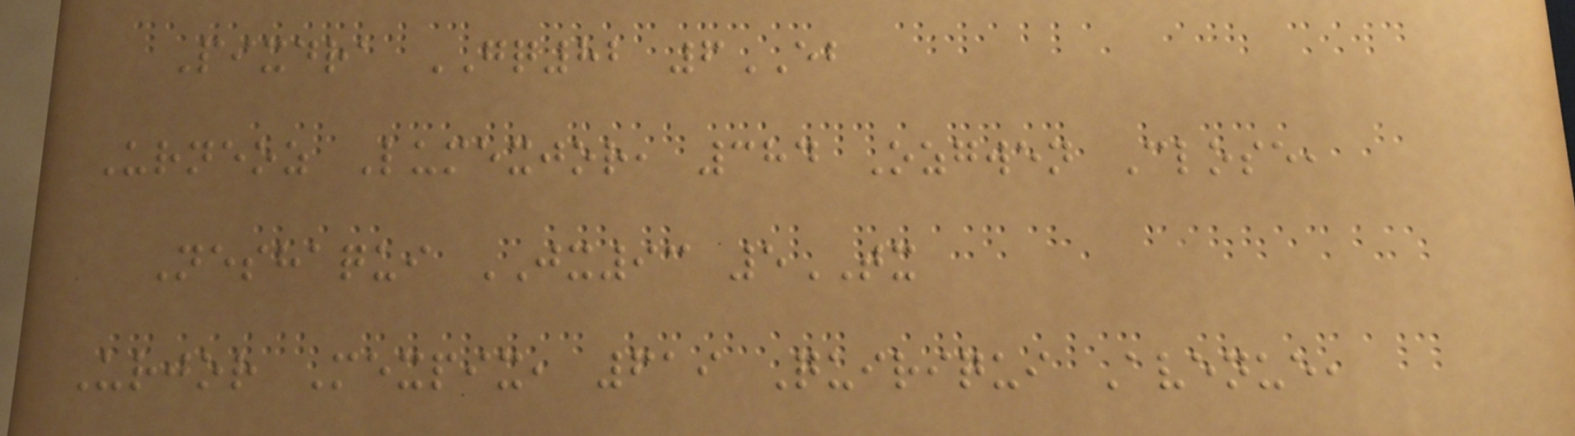Pixdra GQ82 6EB
Urneoz Lumexjor, 384 Ozgwen Close,
Neshaqui JX93 5TX
Urjor Mexpix, 619 Quiriqui Avenue,
